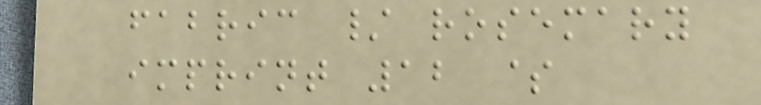fabric / rosemary
imprint 12 $
